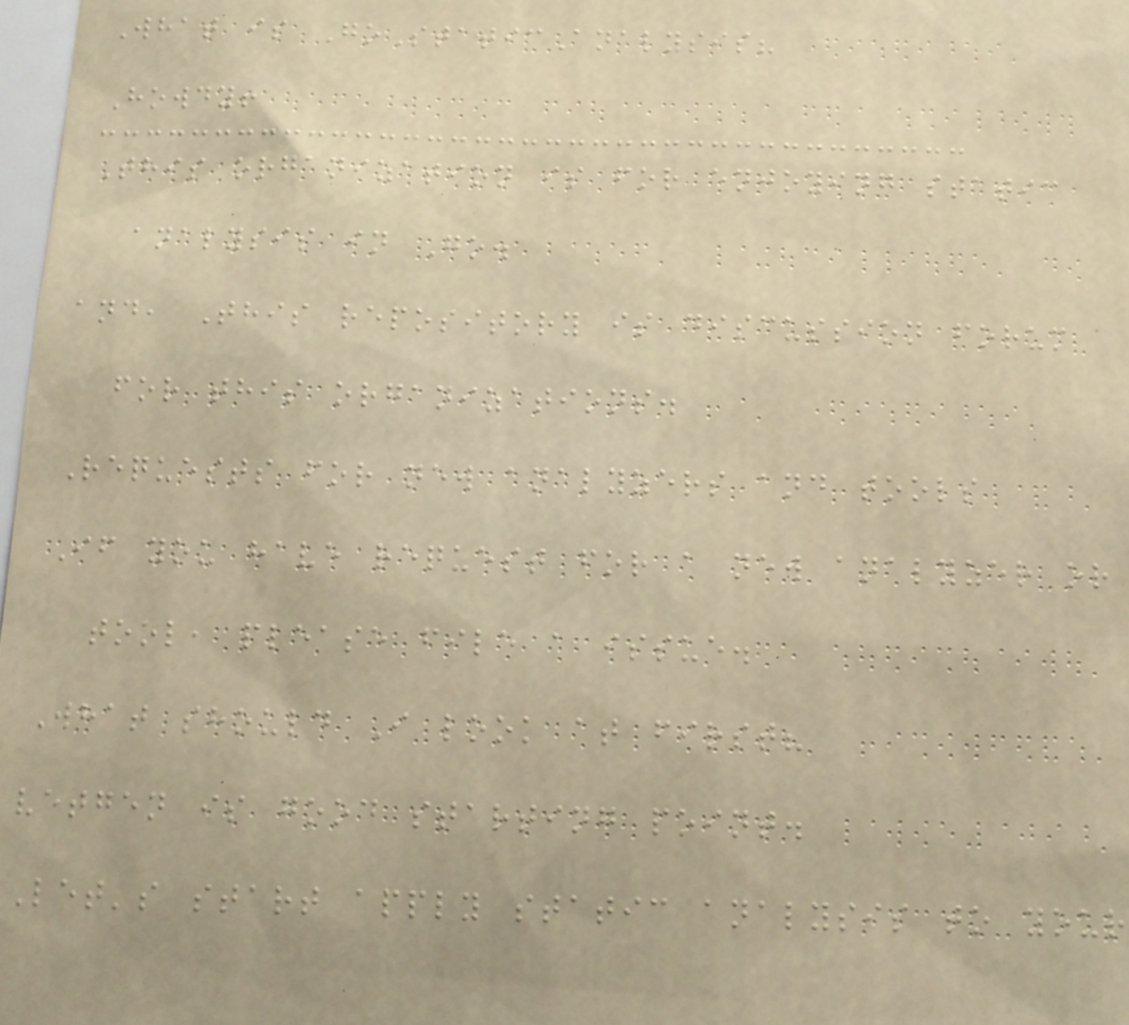What is GoStaticAnalysis?
Howdy!
This organization is for enjoying static
analysis in Go.
and, This repository is discussion forum
for this organizations.
Requests for new analyzers and tools
If you have request for a new analyzer or
tool, please file a issue.
What should I look at first?
vetgen is good starting point.
Let's start apply static analysis to your
